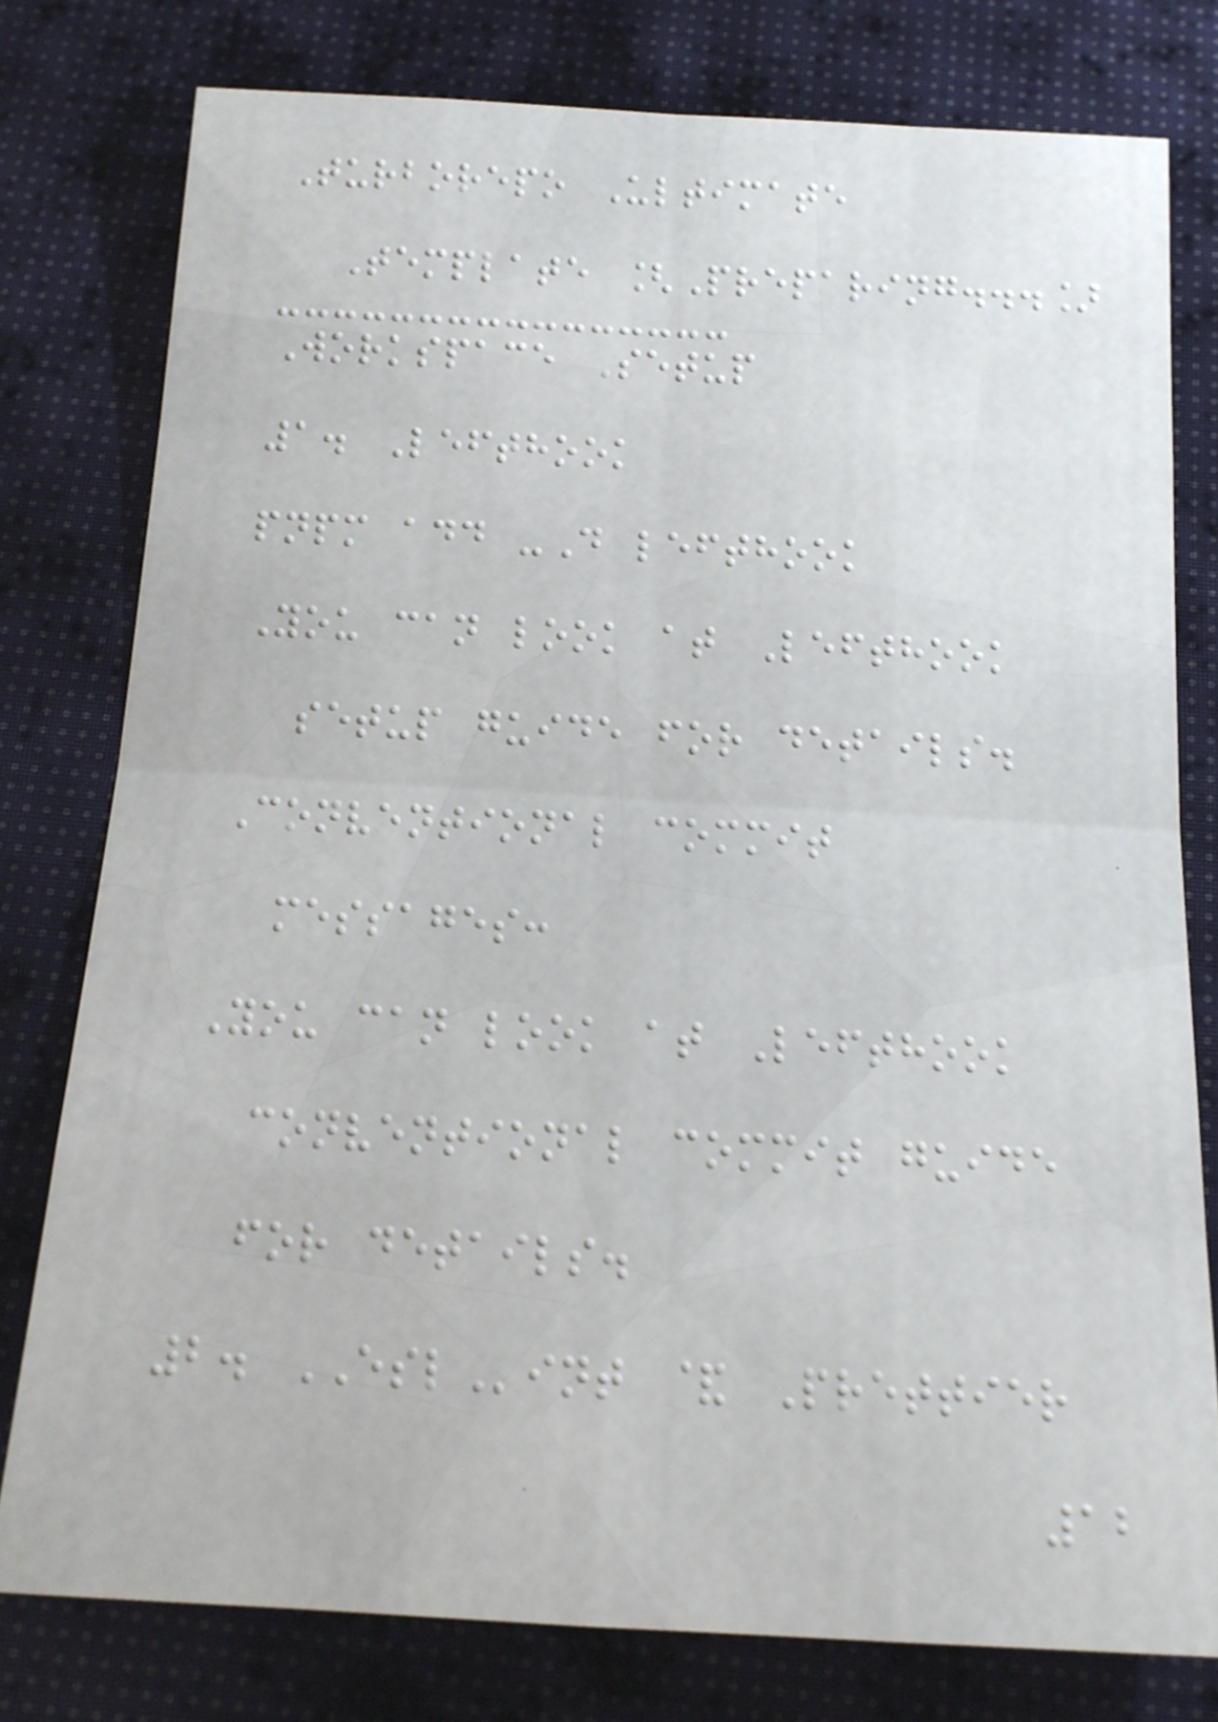Turborepo Ultimate
Template [Preparing...]
Workspace Setup
1. Lefthook
pnpm add -D lefthook
You can look at Lefthook
setup guide for details.
Conventional commit
messages:
You can look at Lefthook
conventional commit guide
for details.
2. ESLint & Prettier
12
